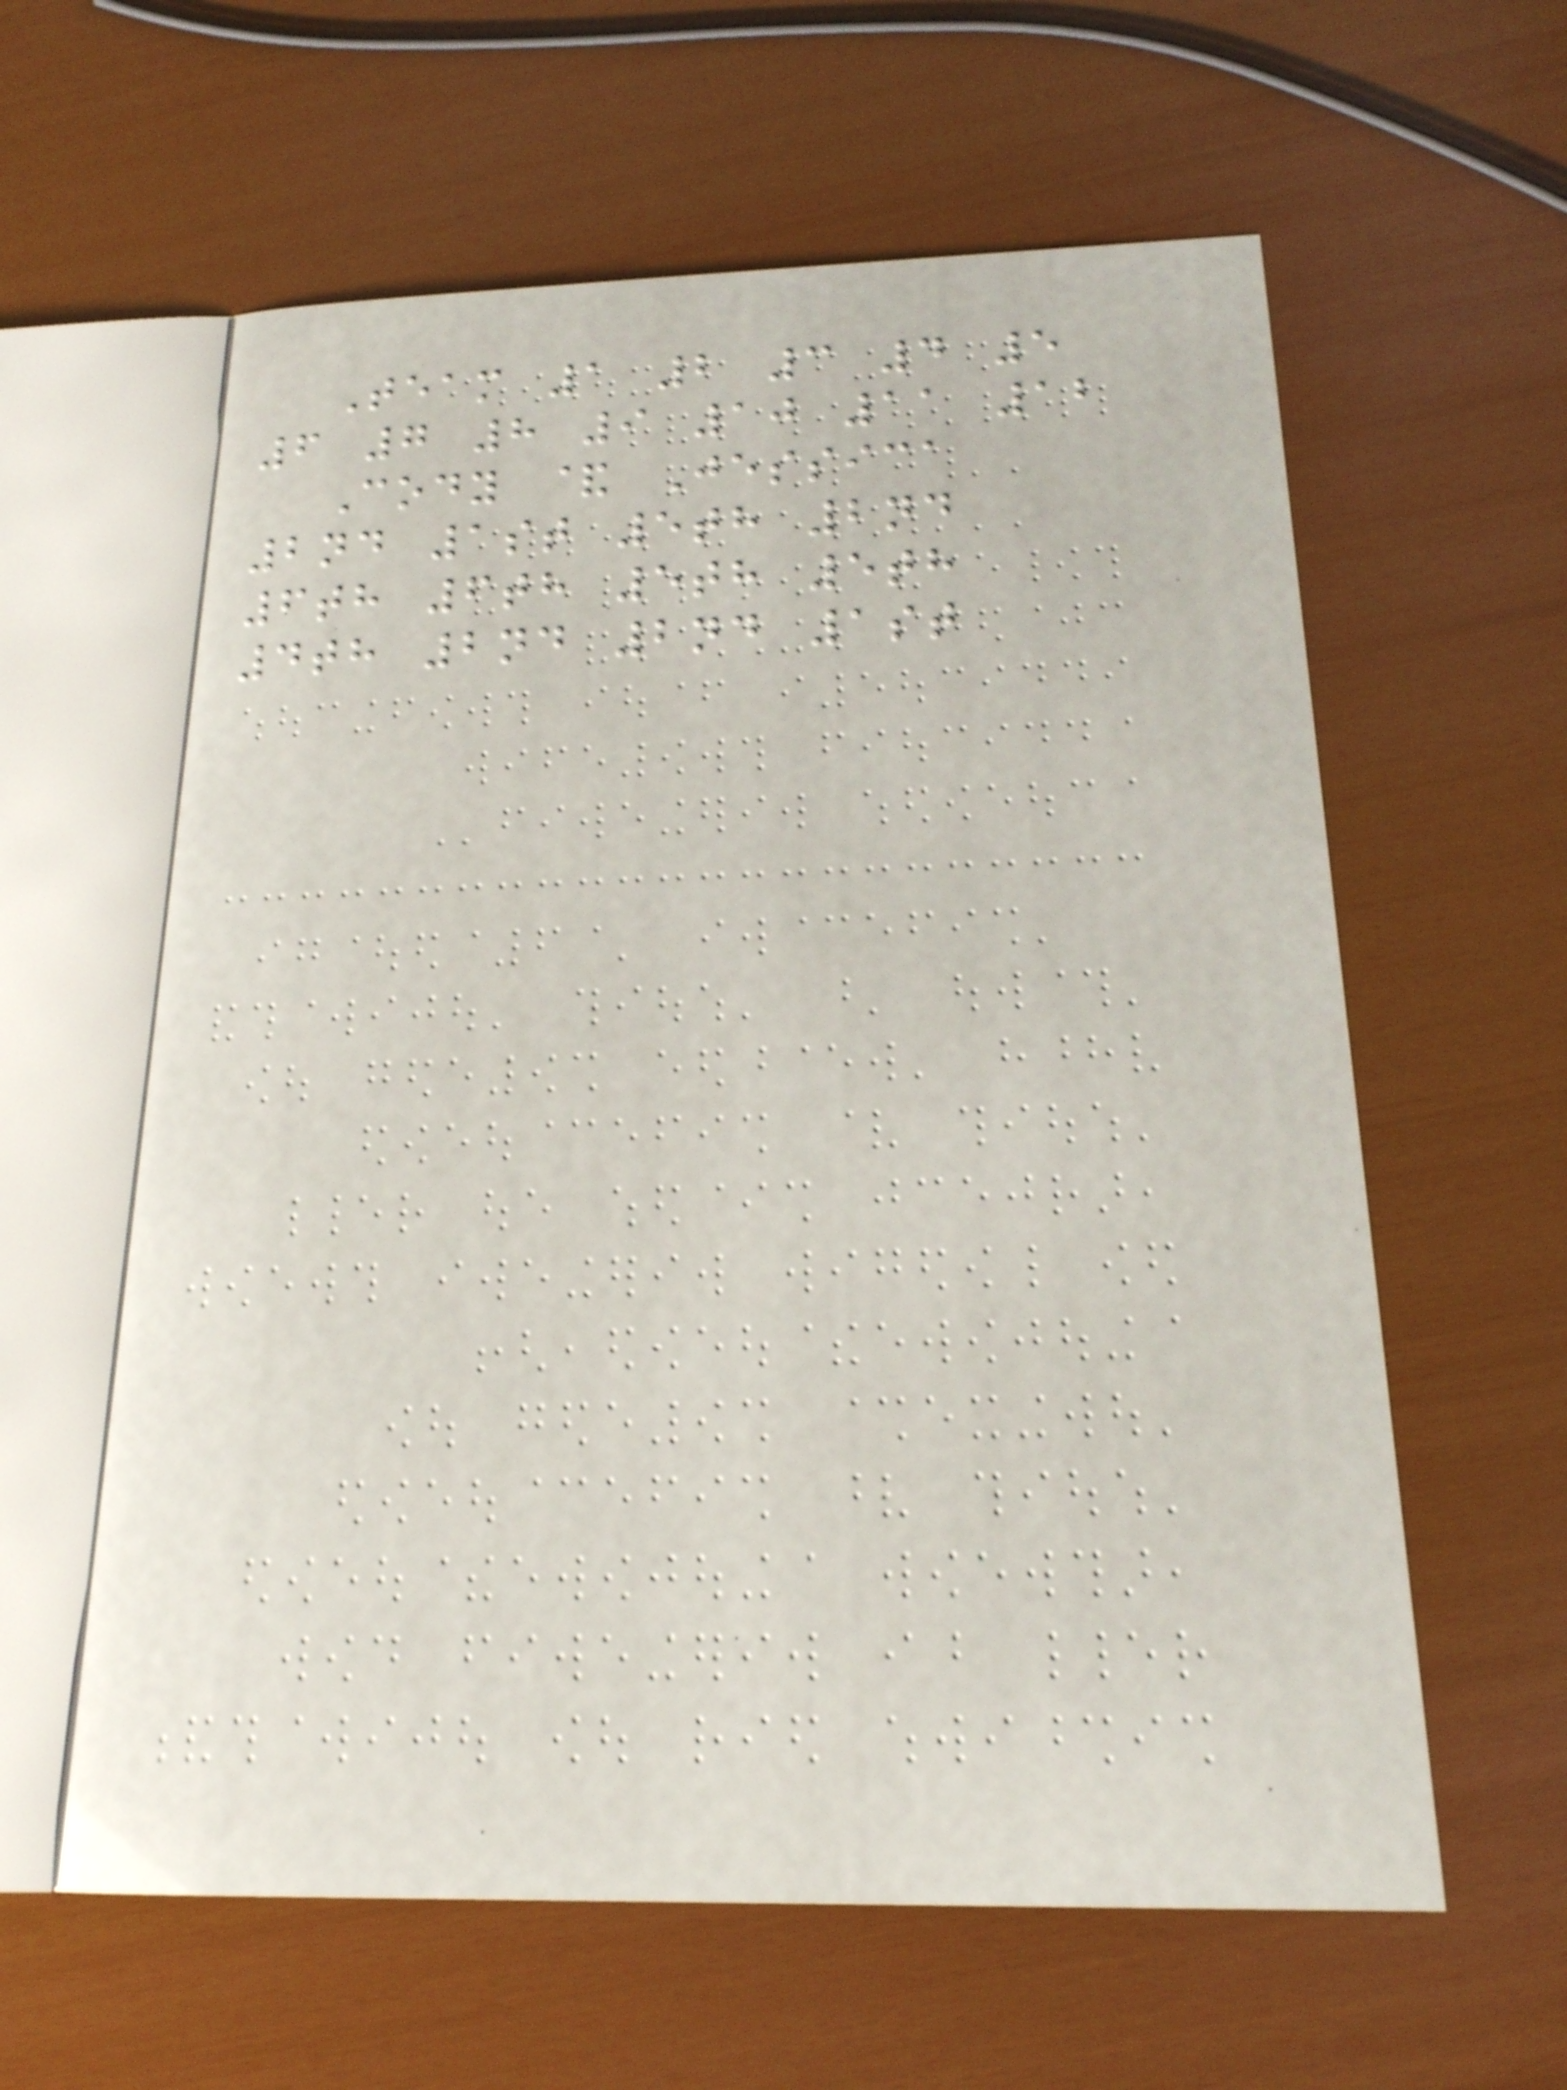Team 1 2 3 4 5
6 7 8 9 10 11 12
Cody & Jessica
2nd 1st 5th 2nd
6th 6th 5th 5th
4th 2nd 2nd 1st
